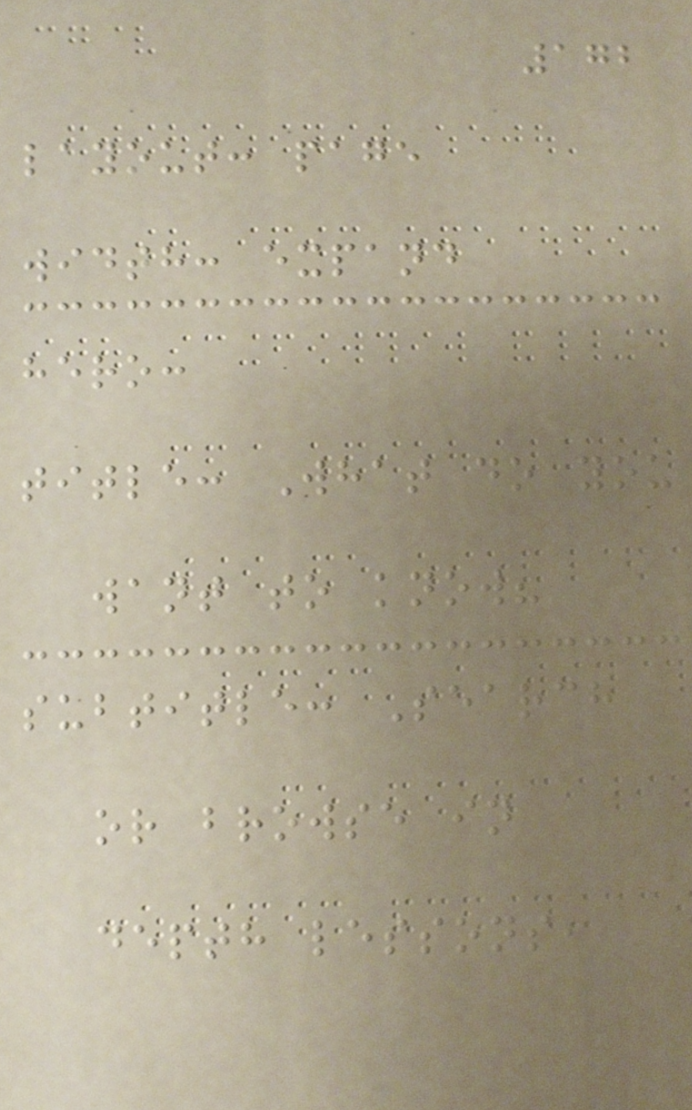172
layout: page
width: expand
hero:
title: What do you
want to know?
subtitle: Search
or browse in
depth lessons,
